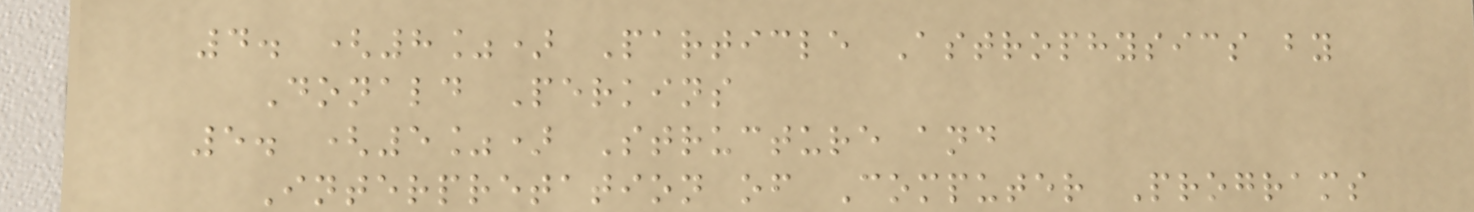4. (8%) Particle Astrophysics by
Donald Perkins
5. (5%) Structure and
Interpretation of Computer Programs
